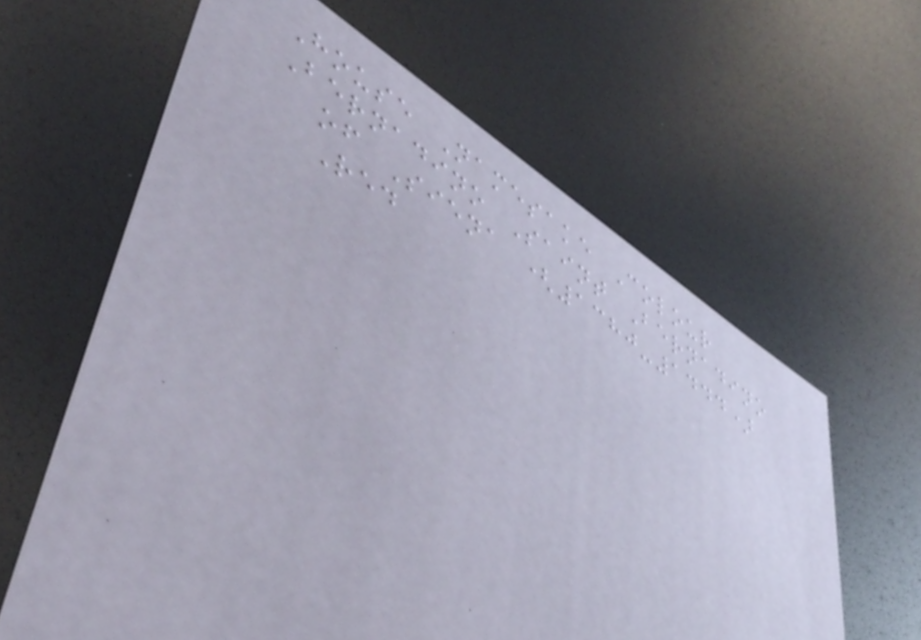House Namesake Colour
Bernadino Saint Bernadino
of Siena (1380-1444)
Red
